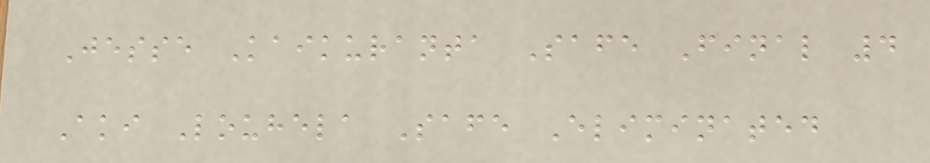Jesse Kaikuranta Safe Final 4
Aki Louhela Safe Eliminated
